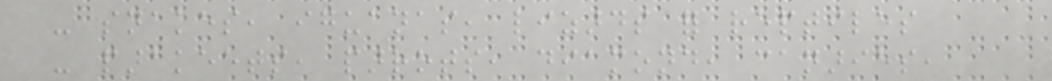- snakes, iguanas, lizards for reptiles
- parakeets, parrots, diamond, canaries,
